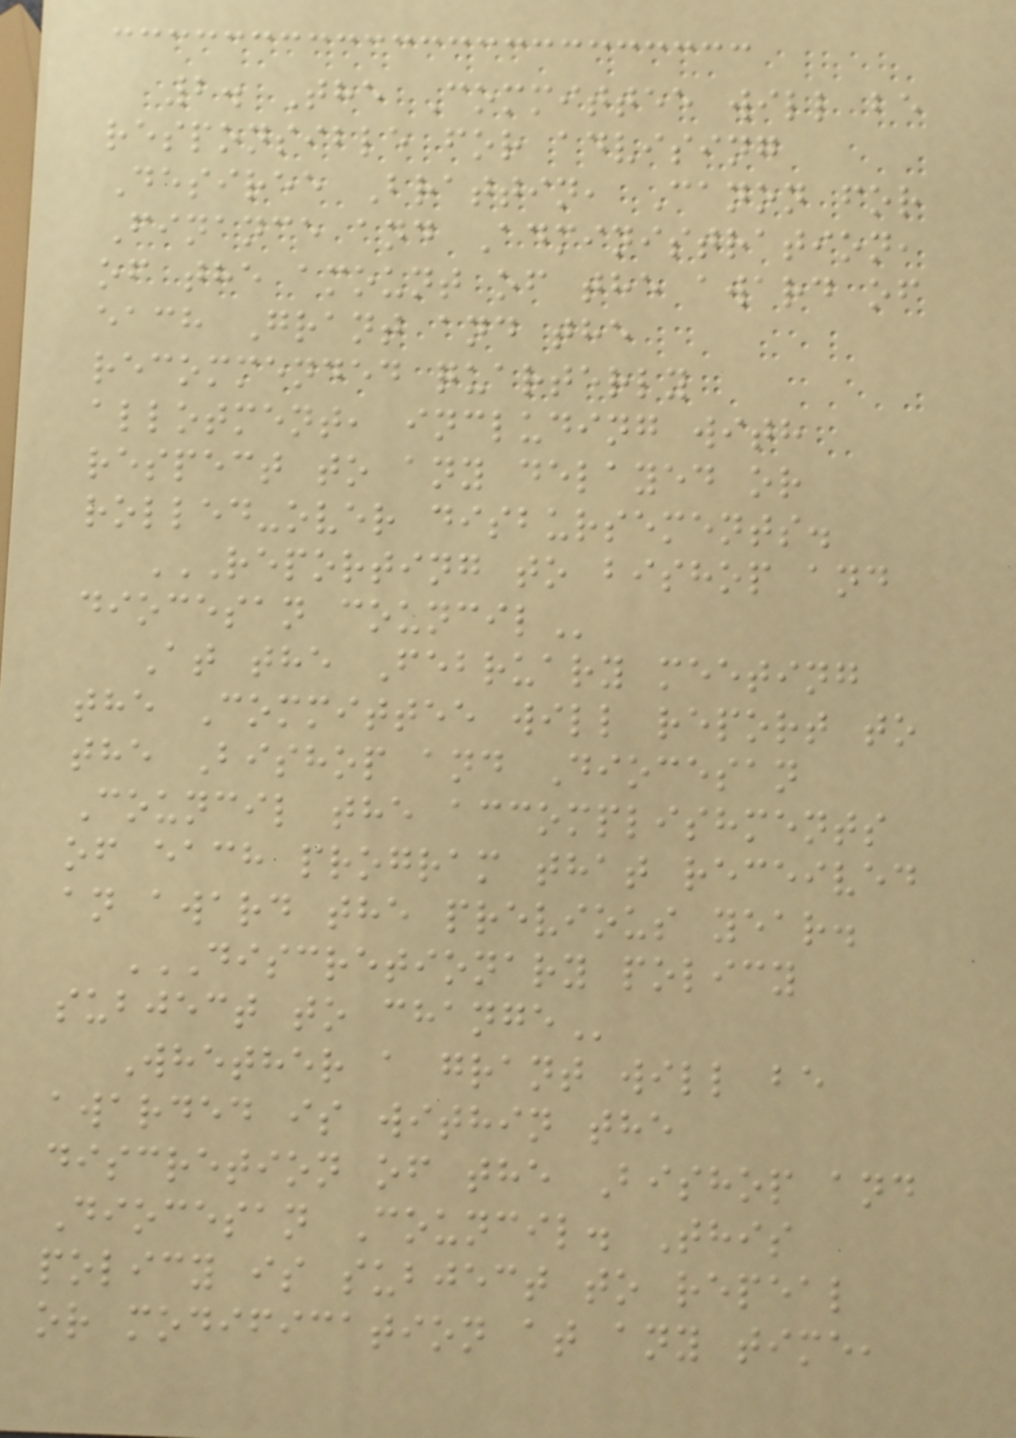2. The Committee will be
responsible for advising
Desiree Brattin, Canon for
Finance and Administration,
of the amount of the award of
each Grant and the
recommended quarterly
allotment, including with
respect to any delayed or
rolled-over disbursements.
REPORTING TO BISHOP AND
DIOCESAN COUNCIL
At the February meeting
the Committee will report to
the Bishop and Diocesan
Council the accomplishments
of each program that received
an award the previous year.
DISCRETIONARY POLICY
SUBJECT TO CHANGE
Whether a grant will be
awarded is within the
discretion of the Bishop and
Diocesan Council. This
policy is subject to repeal
or modification at any time,
